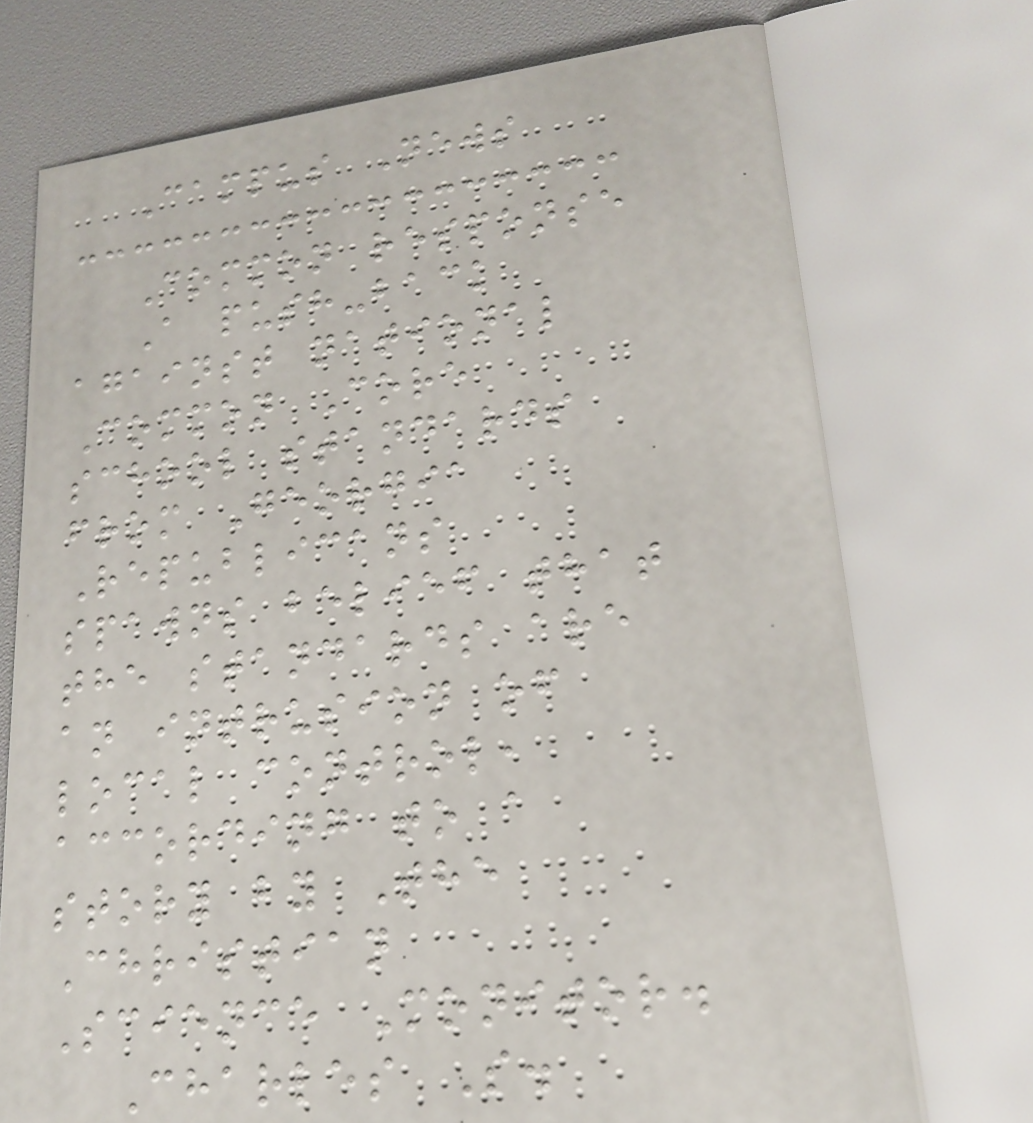Campus News
Common response
A push-back
against national
Common Core
school standards
from Georgia
Republicans
spawns belief that
the standards are
an intrusion of
local control,
according to a
story by The
Christian
Science Monitor.
Charles S.
